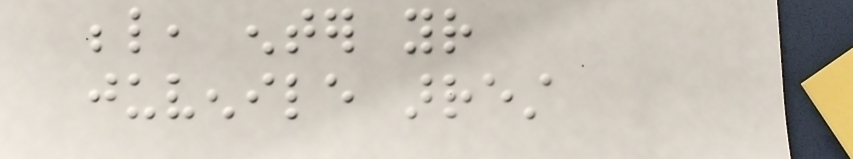below, enter your
juvenile arrest
